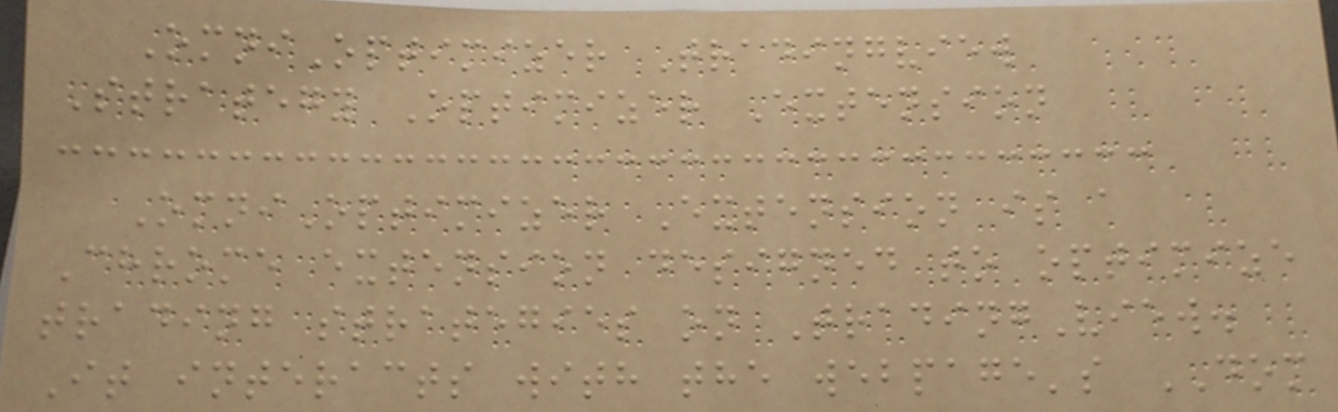OmniOptimizer Tradingview
Strategy Optimizer Extension
OmniOptimizer Extension is a
Chrome extension designed to optimize
trading strategies on TradingView.
It interacts with the webpage's DOM
